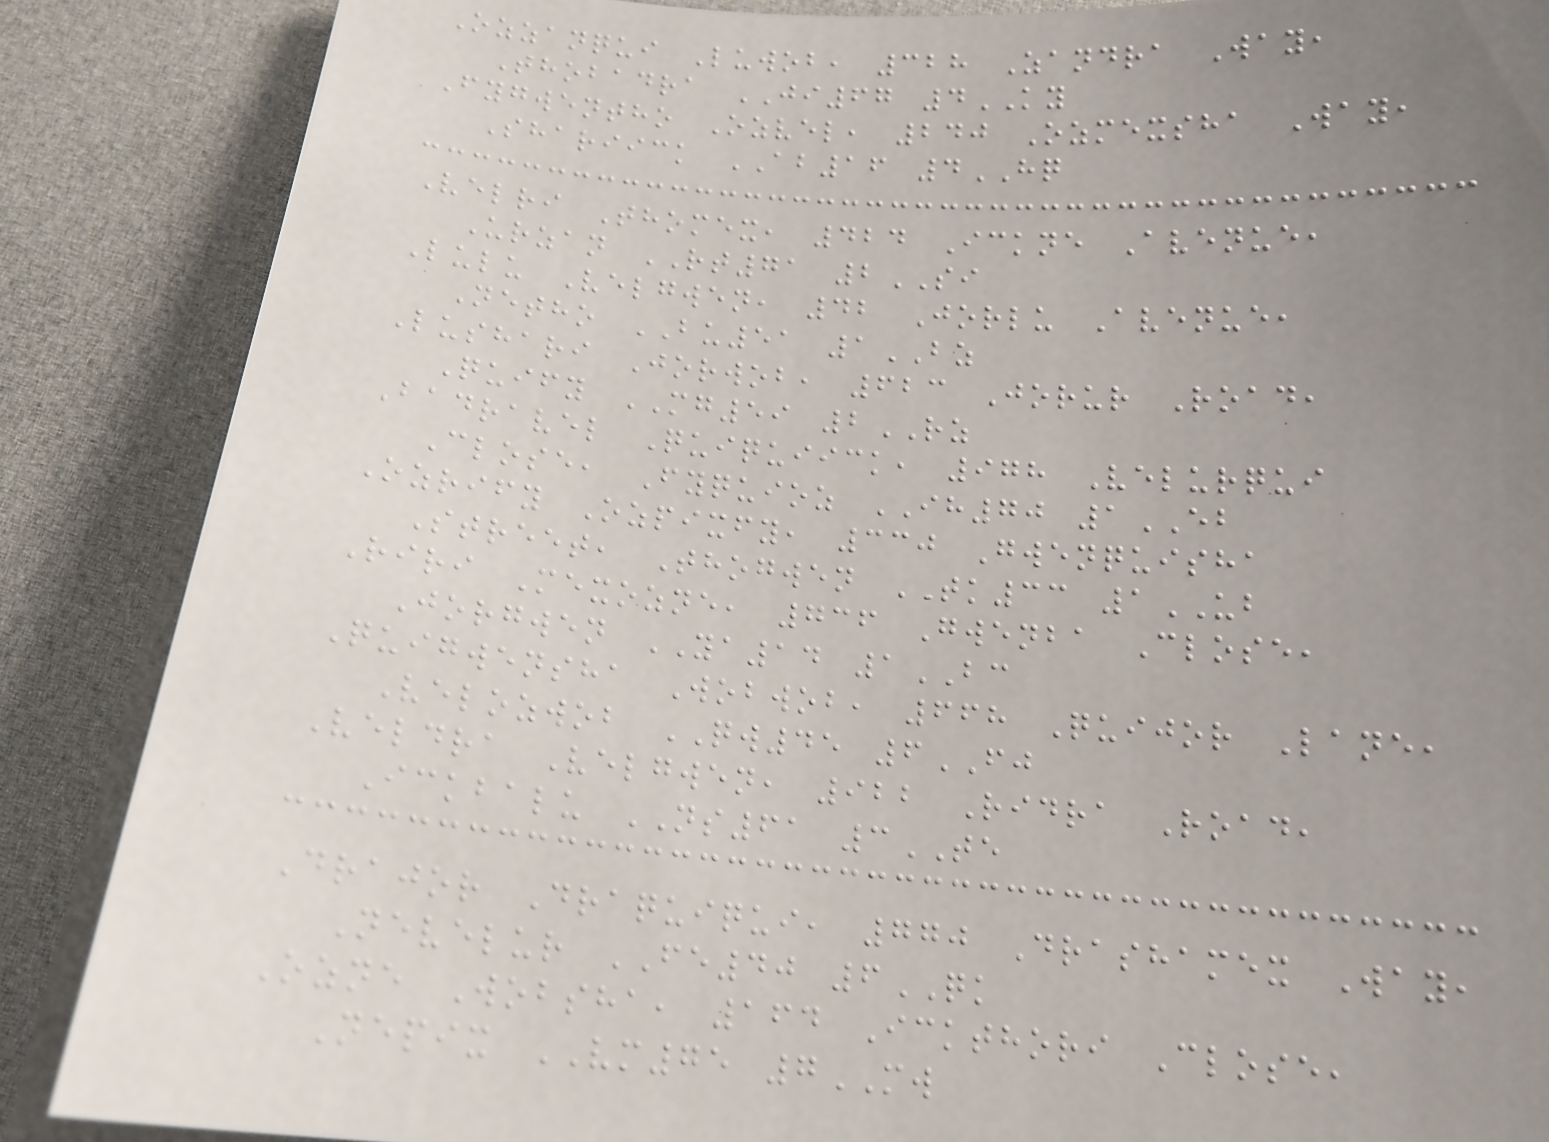Ozzanqui Luwob, 328 Zandra Way,
Thobadra JI67 4KY
Fygwentho Ozvel, 240 Ozmexsha Way,
Shariick AB16 4HQ
Velri Thomex, 424 Ickne Avenue,
Urzan RT71 2SI
Lulu Velgwen, 42 Jorlu Avenue,
Netho BU51 1BZ
Lushari Jorwob, 623 Jorur Road,
Quify MG59 2RZ
Badravel Quiquiick, 978 Velurqui
Close, Fyquioz IH70 1EB
Ozrify Ozpixfy, 330 Gwenquisha
Street, Thogwen TK33 1UB
Riri Mexozne, 736 Gwenba Close,
Jorgwen YA14 1BC
Quigwensha Wobwob, 668 Quijor Lane,
Velozwob QW45 6FJ
Veldra Velgwen, 922 Ridra Road,
Ickbalu NS61 3TE
Drajor Draquiqui, 770 Drashamex Way,
Nevelur FE40 6QK
Ozne Wobsha, 164 Ickthori Close,
Nepix VM75 7MW
